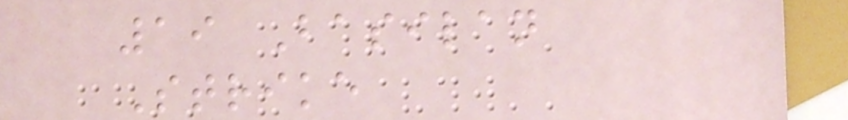19 Basilan
Strike
